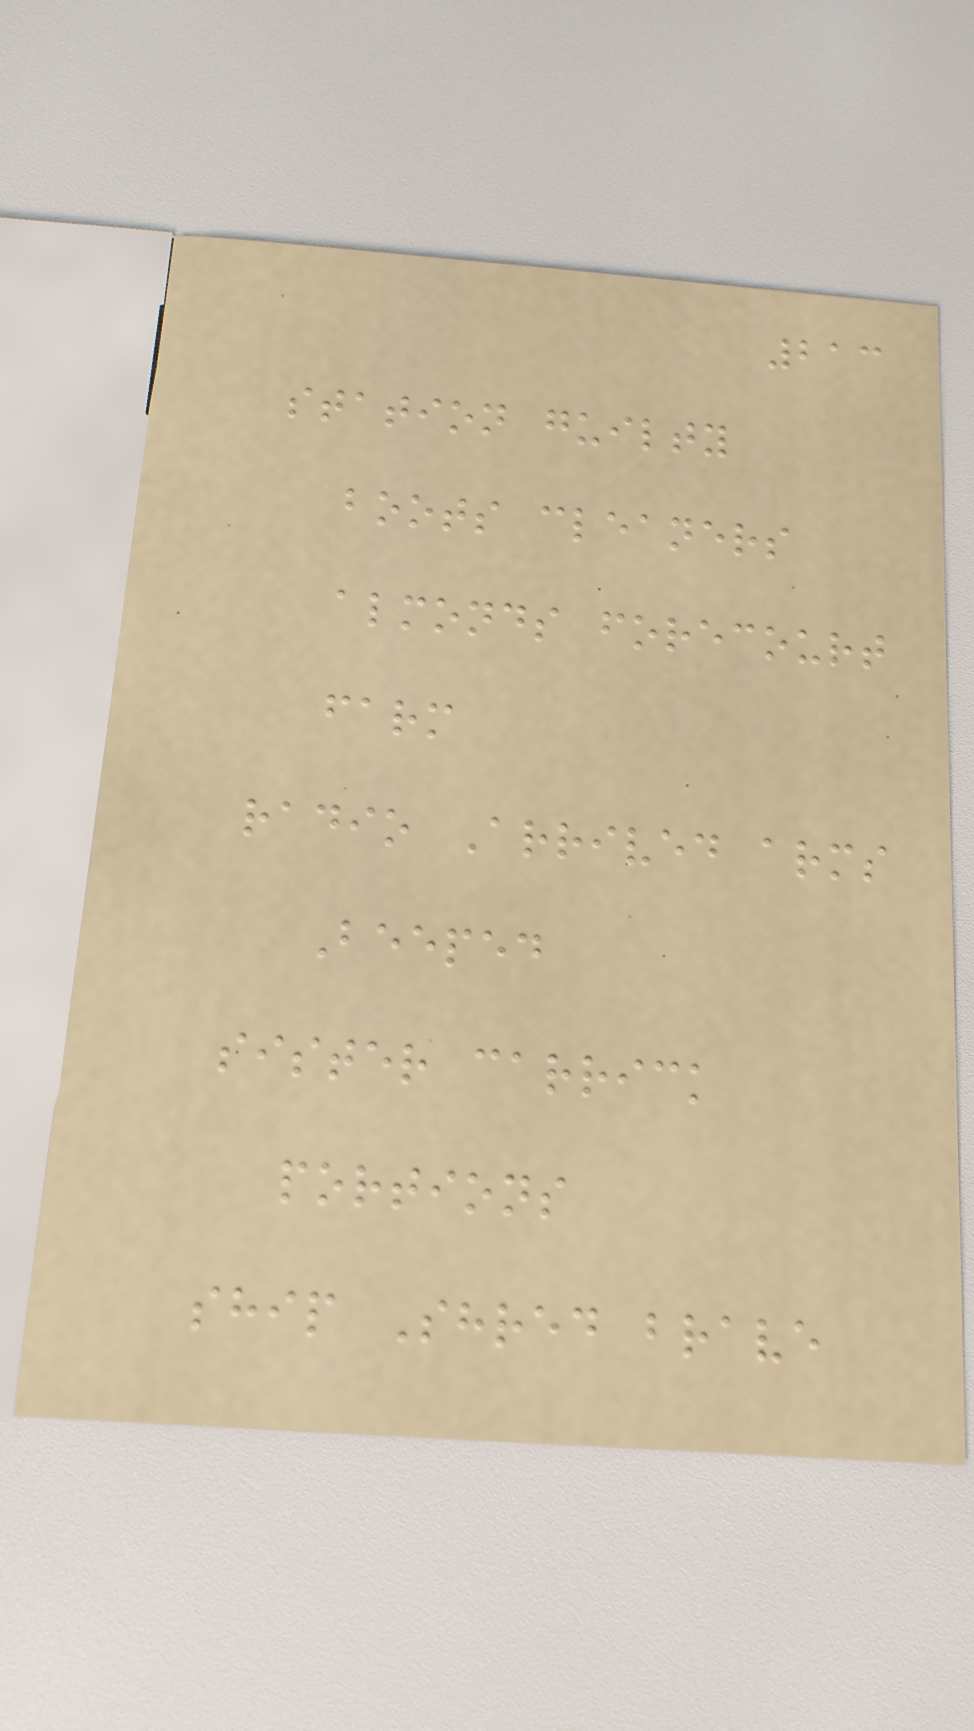213
station guilty
boots cleaners
almonds forecourt
farm
radio Arrived arms
Beeped
sister carrick
portions
ship Shred brave
